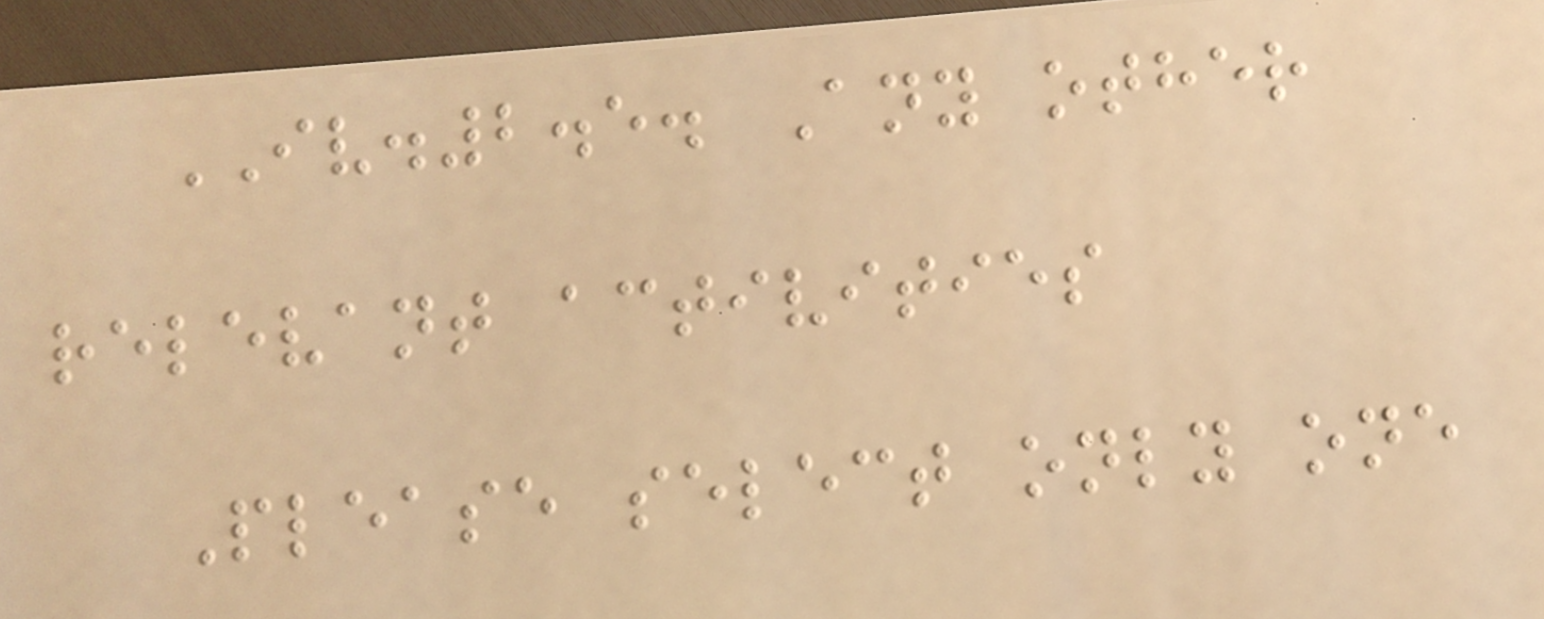IV.2.5. Any other
relevant activities
Please select only one
